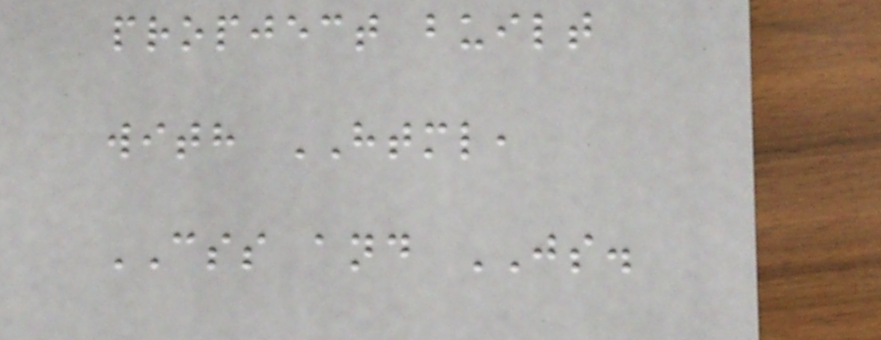propject built
with HTML,
CSS and JS.
